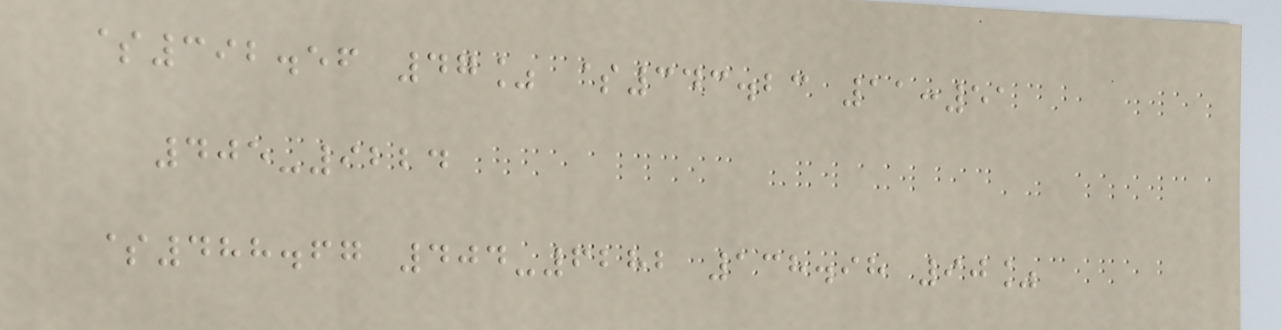$392.56 47% $343.23 11:51
405-9224
$488.67 404-6282 138.98 90%
